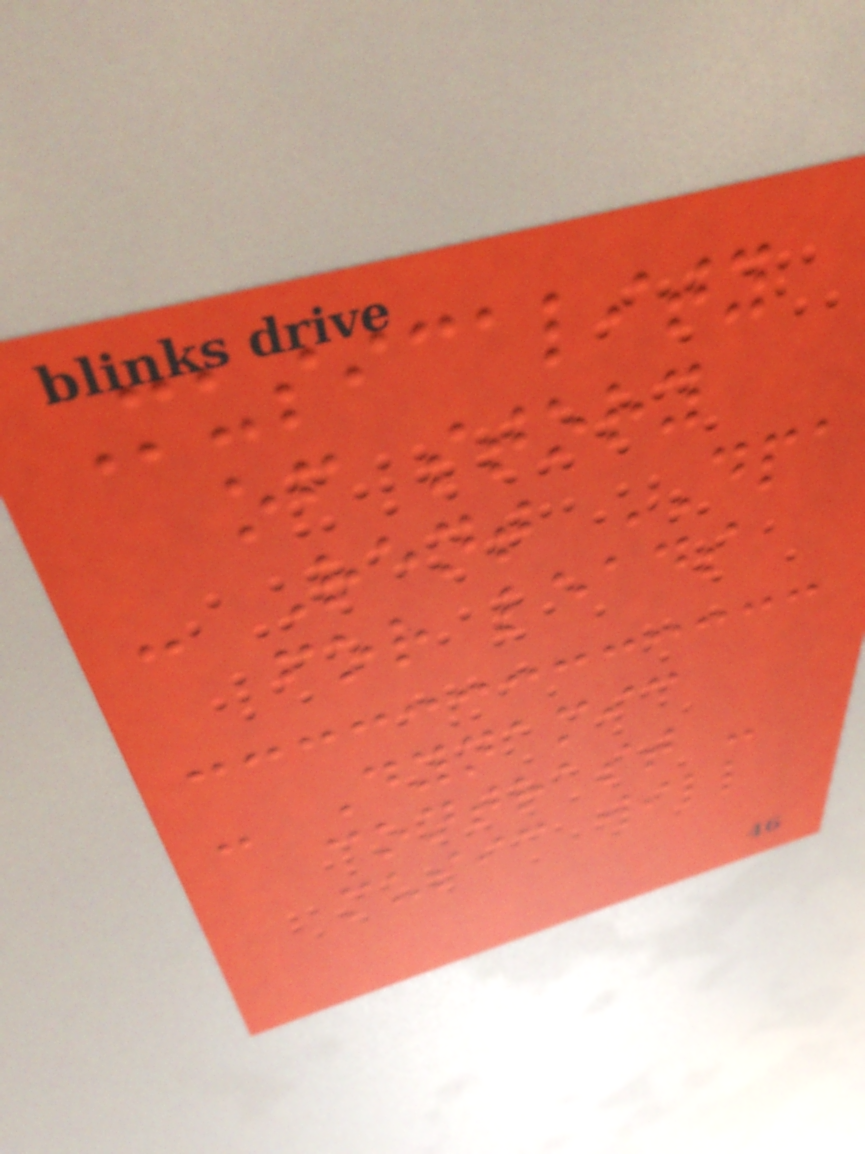Musicality
of story
- Rent DPA
for leads
- Dynamic
contrast -
music will
